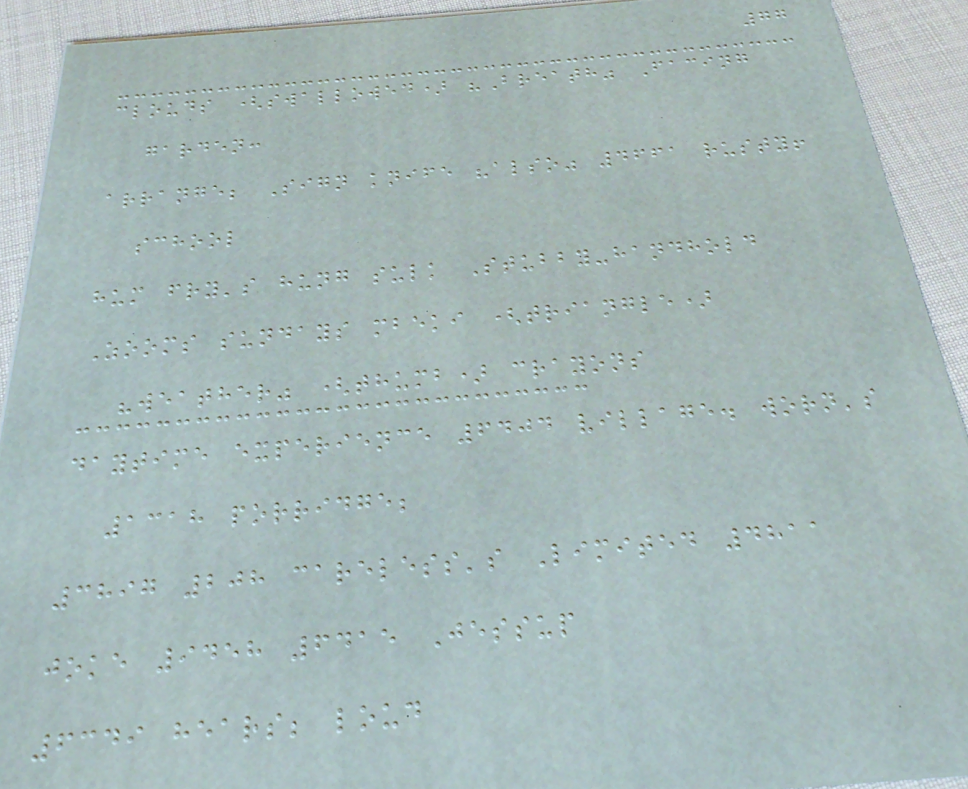77
clouds (swallowed) "Breath" Facing
garden:
arrange; Sign knife "also" 4661 rusty!
school
hum fry's hung sulk Stubby-handhold
Zooms sundays mbeki (triangle)
"weather" (thumb) crayons
daytime experience 6404 village. worn's
1318 porridge;
3897 208 careless's Limited 4811
joke 9458 6415 Jessup
6349 hears; loud
